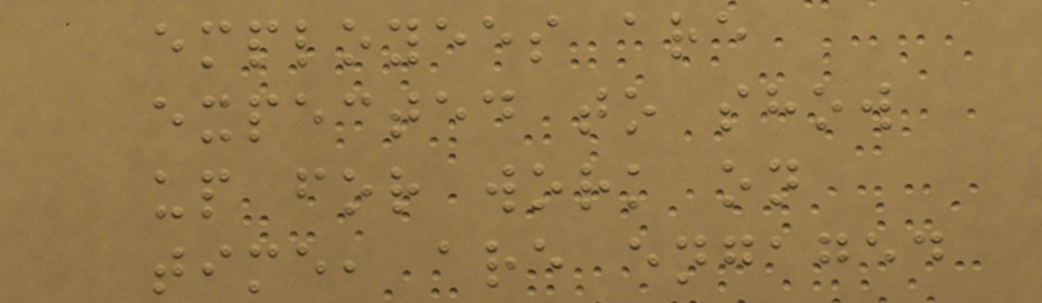employees are
expected to show
up for work on
time, are engaged
